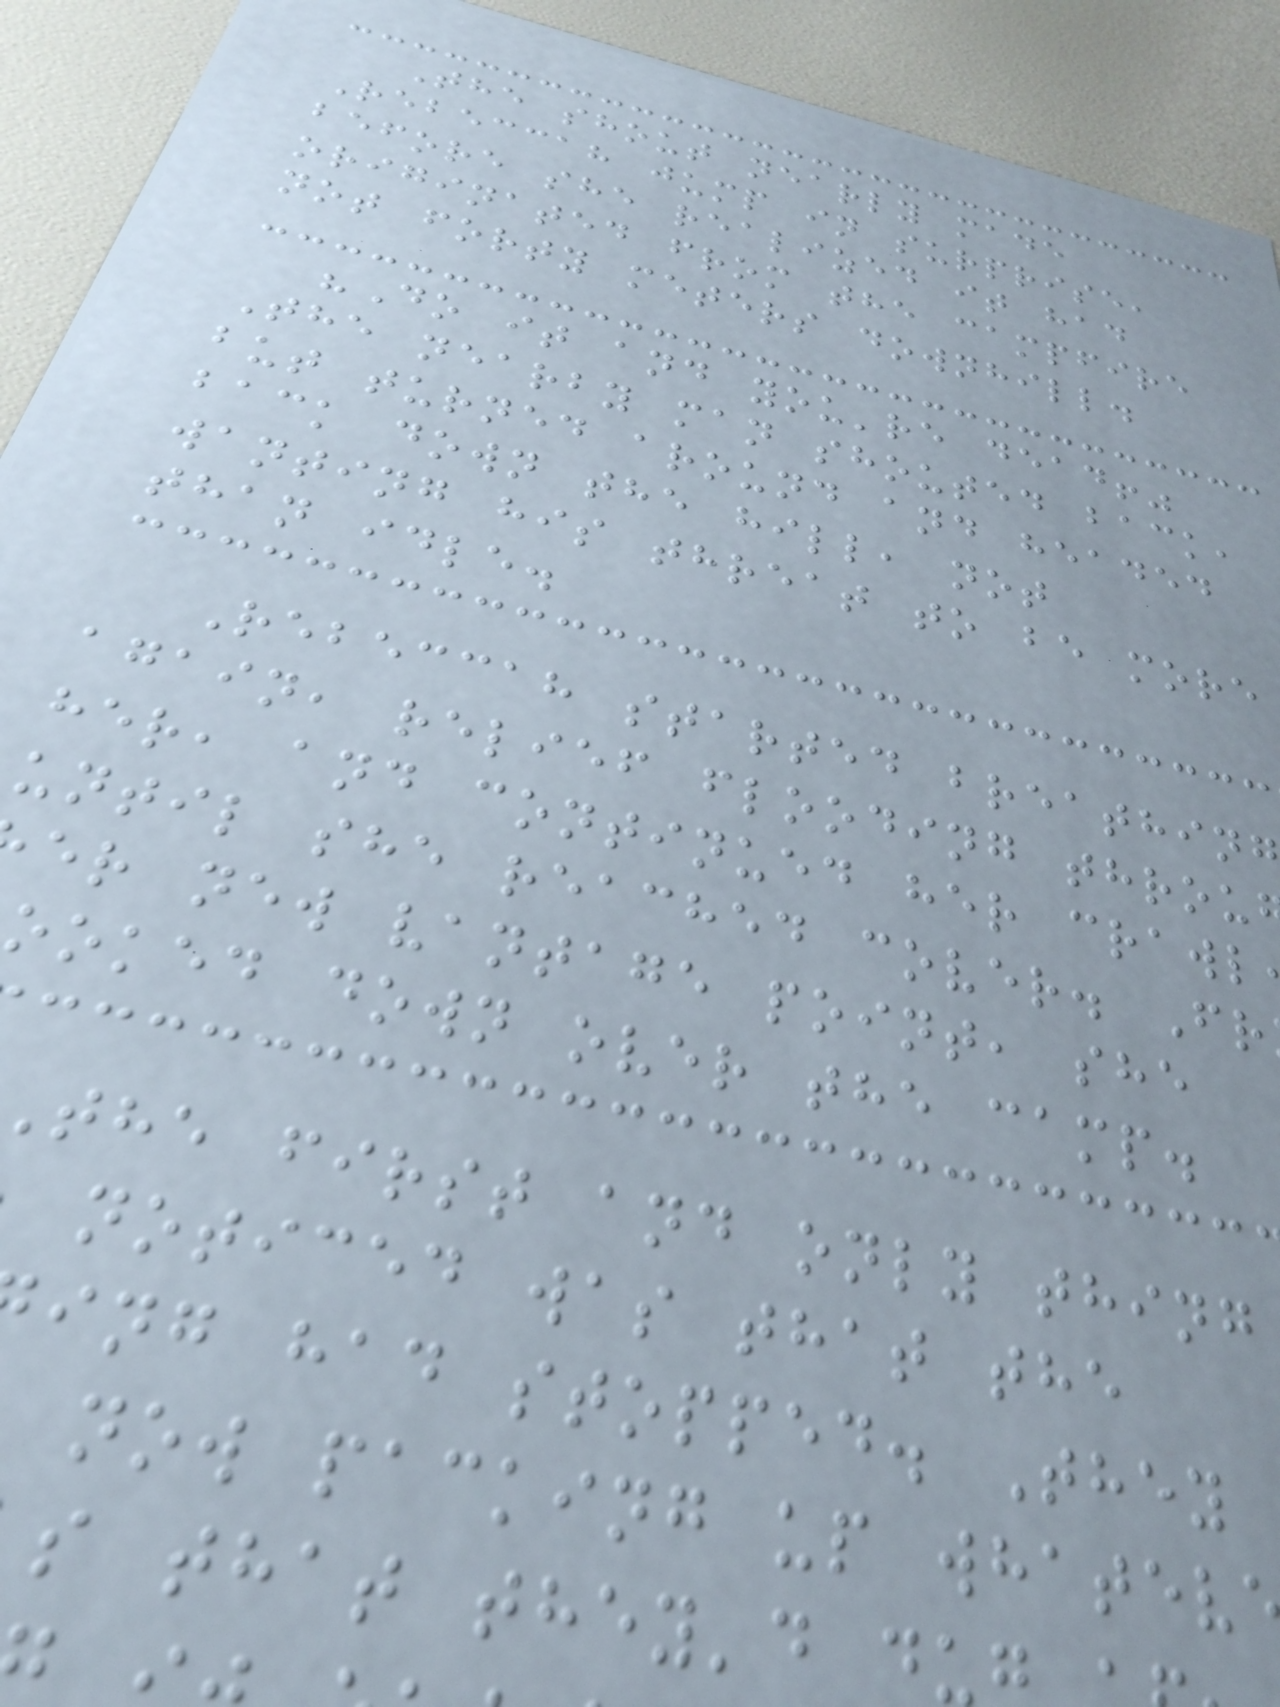The shout nearly made
Rebeccah jump in surprise,
before she realized it had
originated from the campfire
not forty meters downhill.
"Do it and you're dead!"
The nearby man shouted back,
but turned around and headed
back down the hill, not
wanting his threat to be more
than idle.
Rebeccah started breathing
again, relief flooding throu
her, and continued her crawl
until she reached cover. Fr
er new vantage point, she
ooked down over the camp.
the first and only thing
noticed was that the
ing had stopped. They
now packing up whatev
s that they'd du
